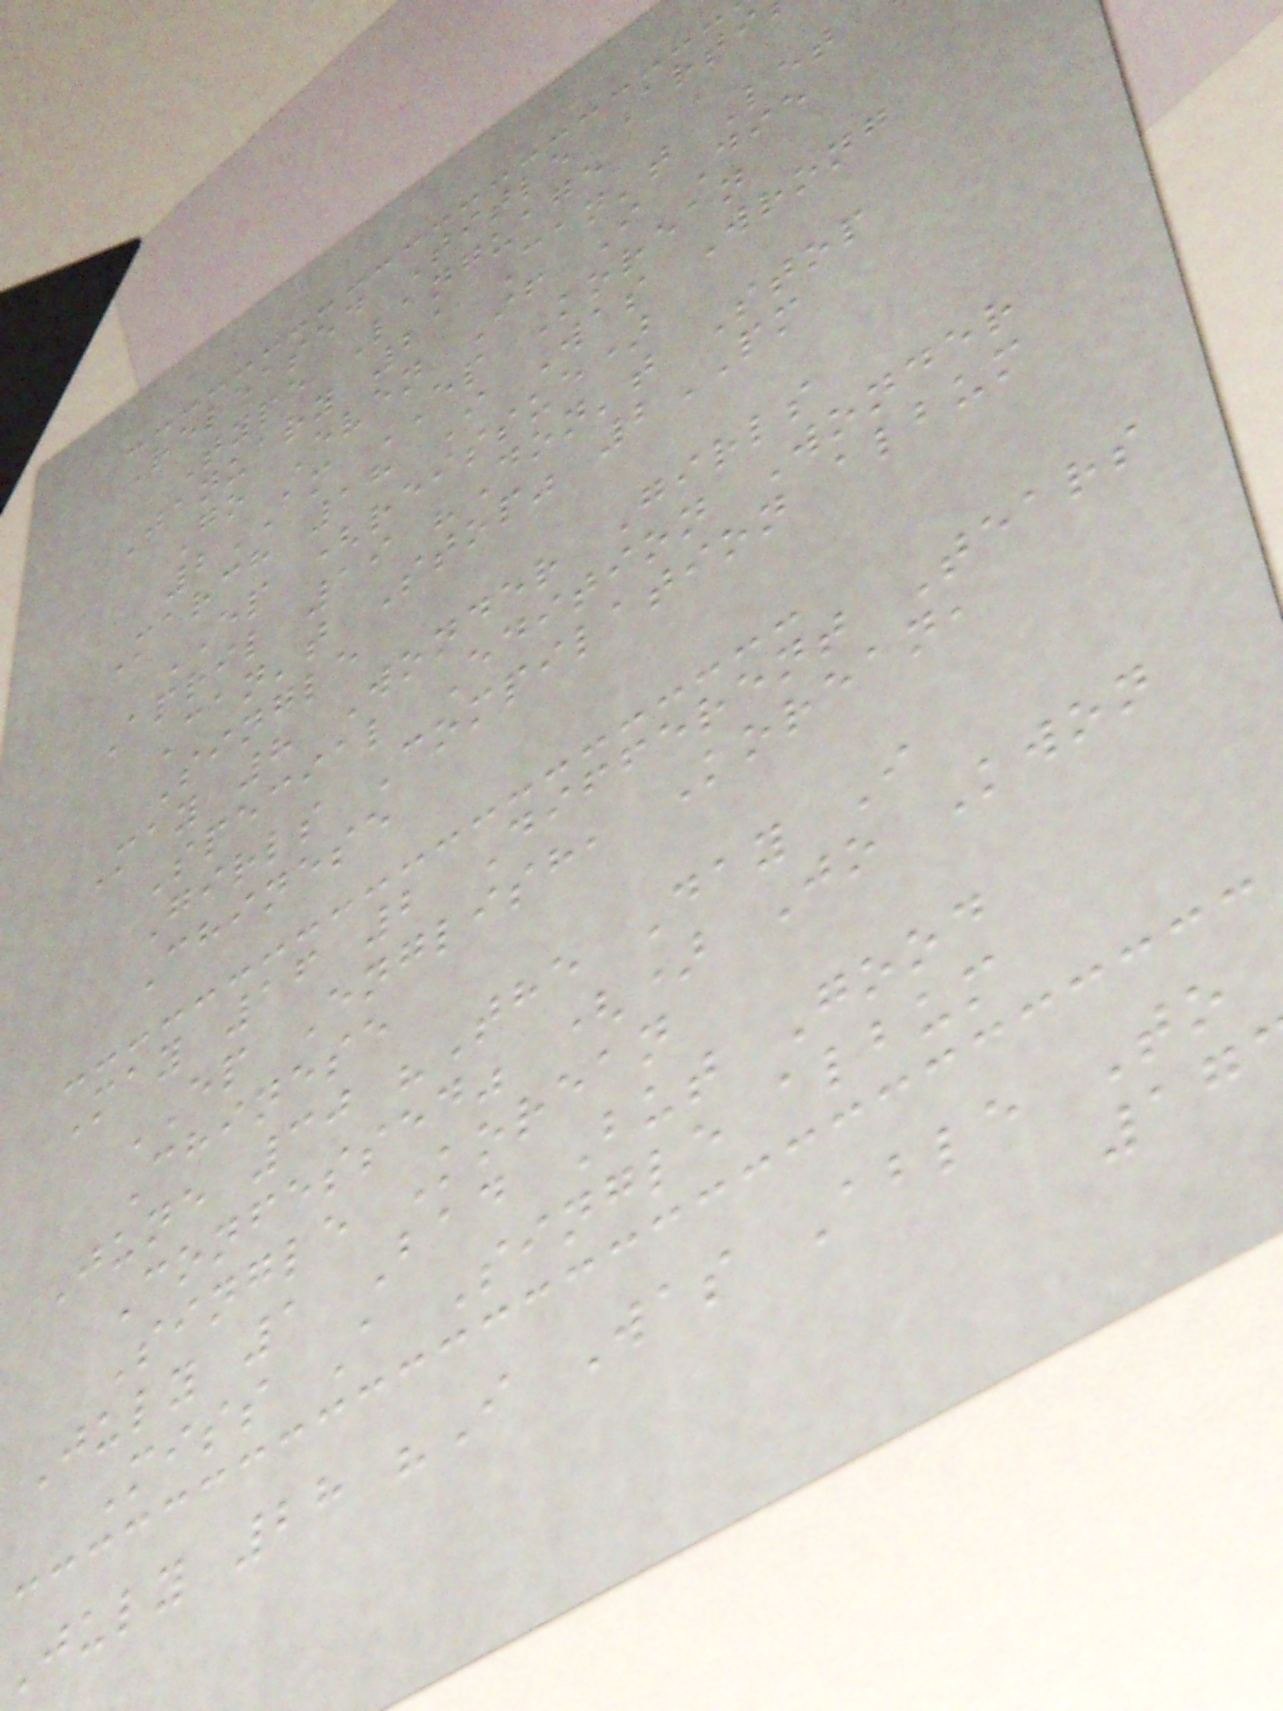Released Title Arti
Type Language
January 21 Can't Let
Go Even If I Die
2AM EP Korean
March 18 I Was Wrong
EP (reissue)
April 19 "Don't Stop
Can't Stop" 2PM
Single
May 8 Wonder Girls
Special Edition Wonder
Girls Compilation album
Chinese
May 16 2 Different Tears
EP English, Korean,
Chinese
June 30 "The Day I
Confessed" () Jo Kwon
Single Korean
July 1 Bad But Good
Miss A Single album
July 28 "I Was Able To
